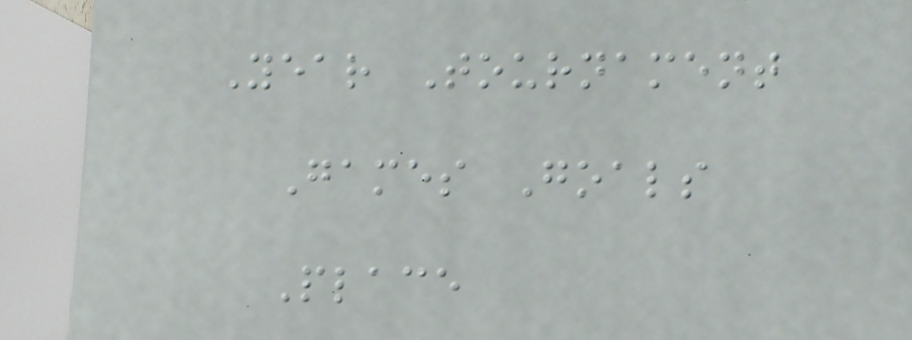Year Tournament
Games Goals
Place
